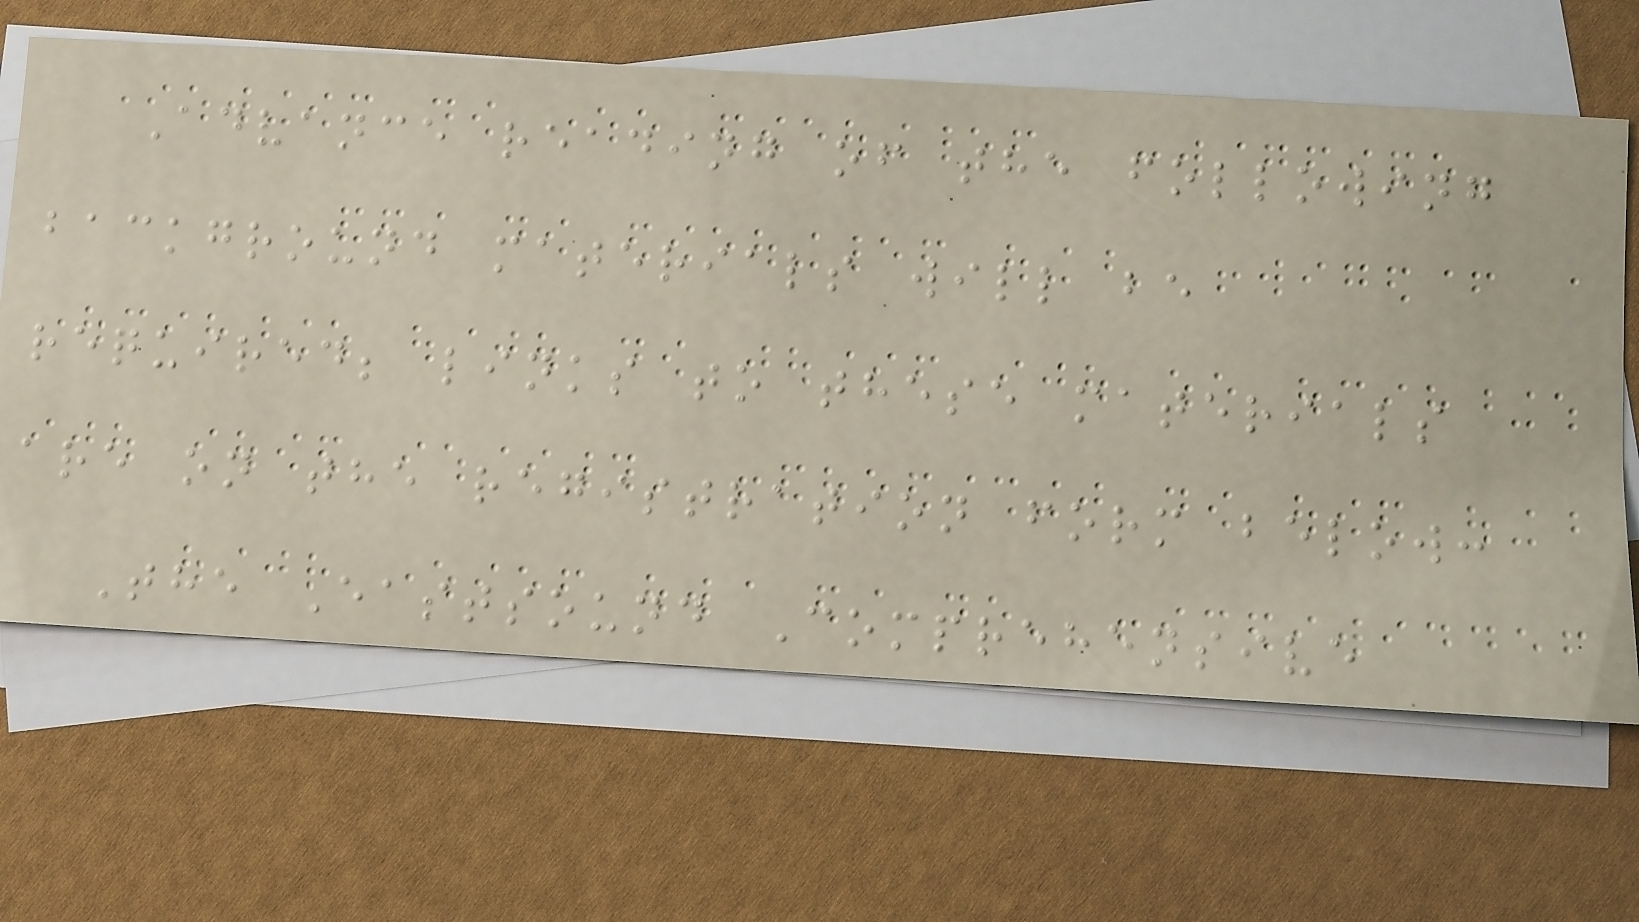Advance reading of the following
background materials will be
required; links to these materials
are on the registration form below:
The Eastsound Comprehensive
